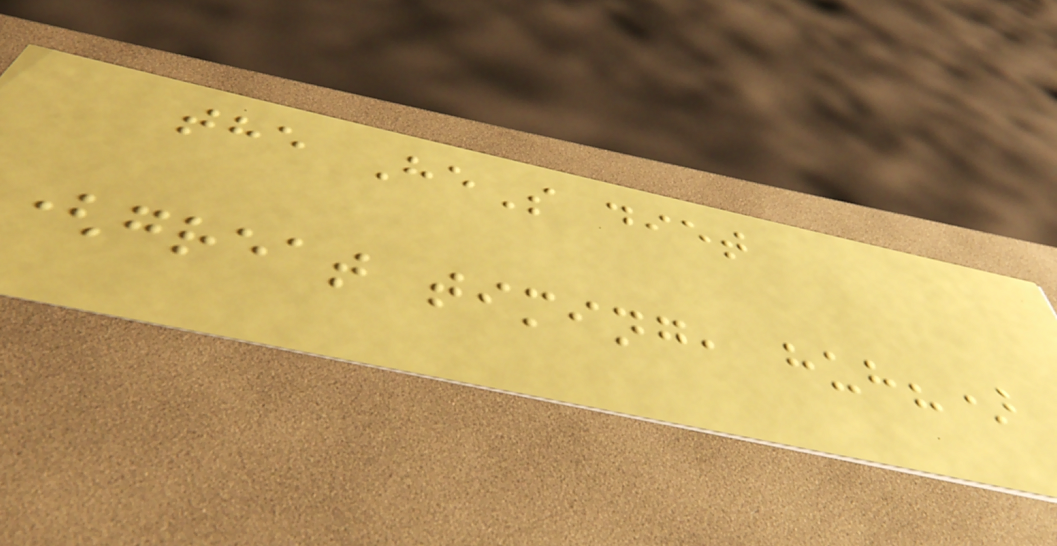the HeS diet
(great timing, huh?)
